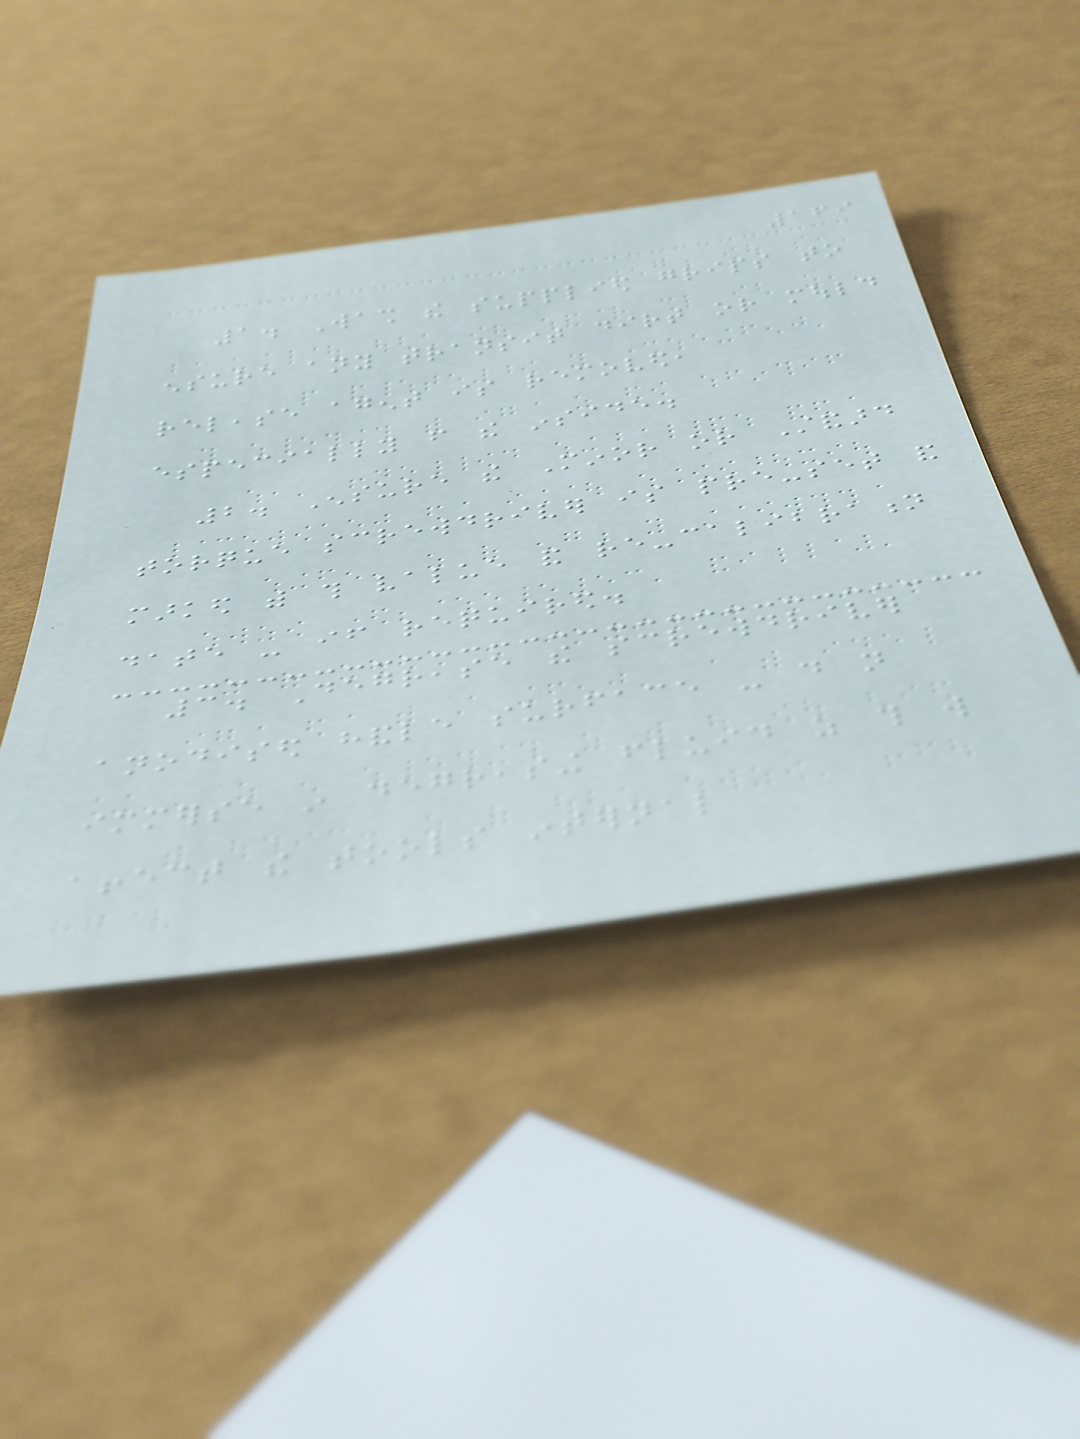169
1. Wash the supplied grips to
ensure any transit dirt or mould
release agent is removed,
especially from the inside.
2. Ensure the Minor or Standard
torque screwdriver is pre-set and
marked with this value and re-calibration
date - if required.
3. Degrease the screwdriver
anodised handle surface - do not
immerse in degreasing fluid as this will
affect the tools internal
